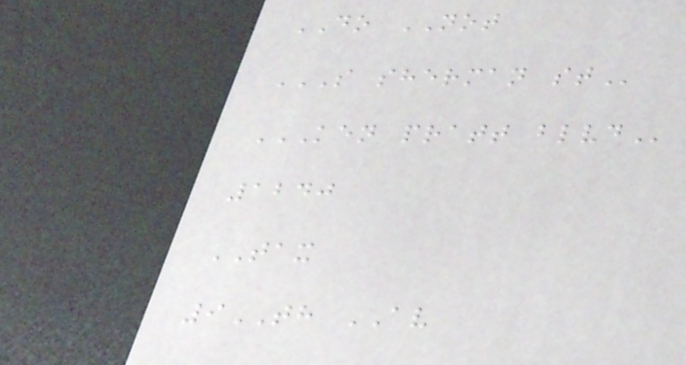DO NOT
S SHERMAN ST
KEN PRATT BLVD
1240
TAX
9TH AV
